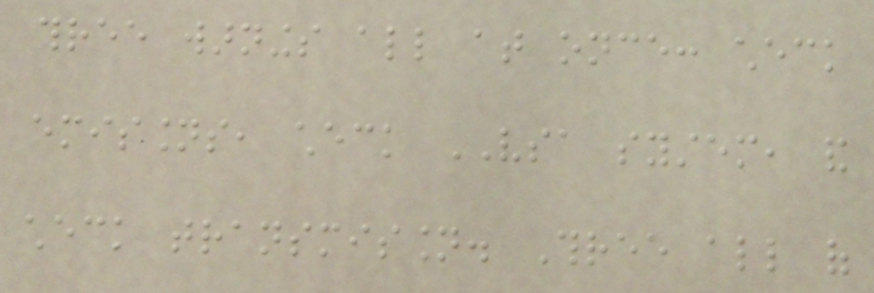three warnings all at once: check
emissions, check VSA system, and
check transmission. Three all of
